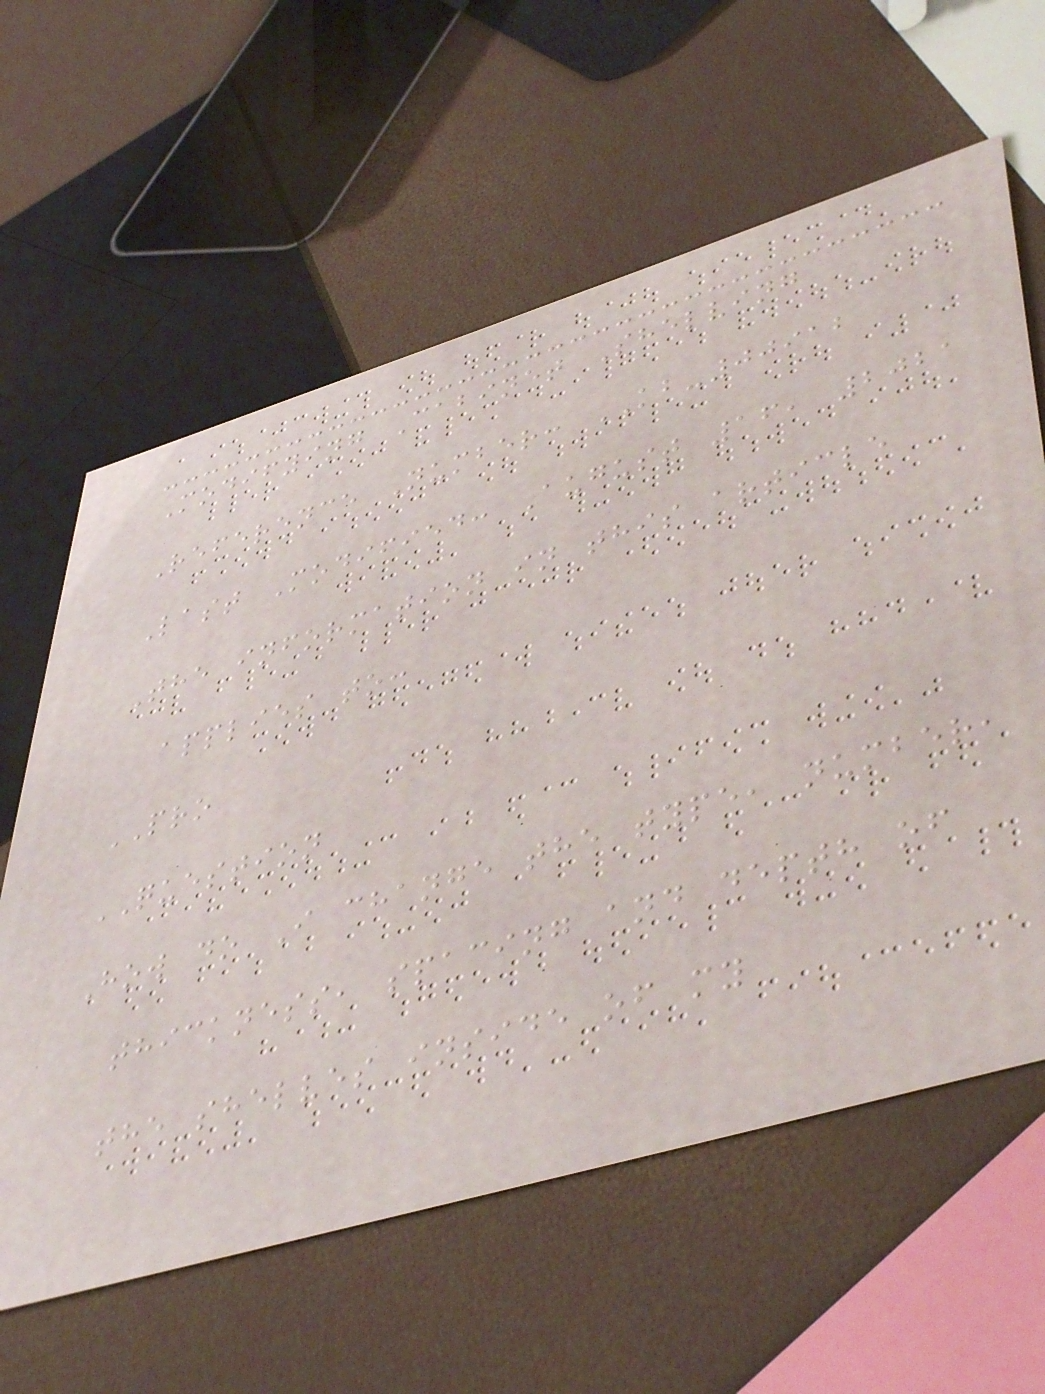Modifying Cabinet Shelving
Reference Number: KB-00912
Last Modified: August 16, 2021
The information in this article
applies to:
PRO
QUESTION
How do I change the type, number,
thickness, spacing and depth of
the shelves inside of my
